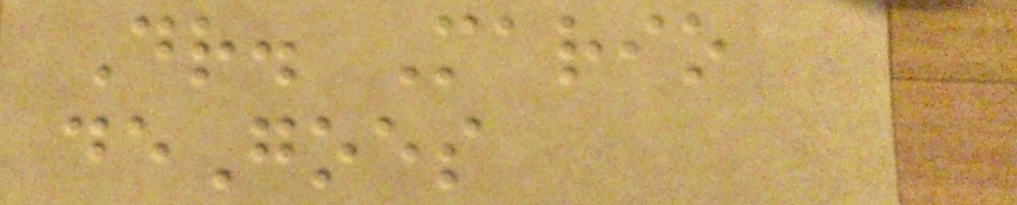Dr. Mario
deGoes
